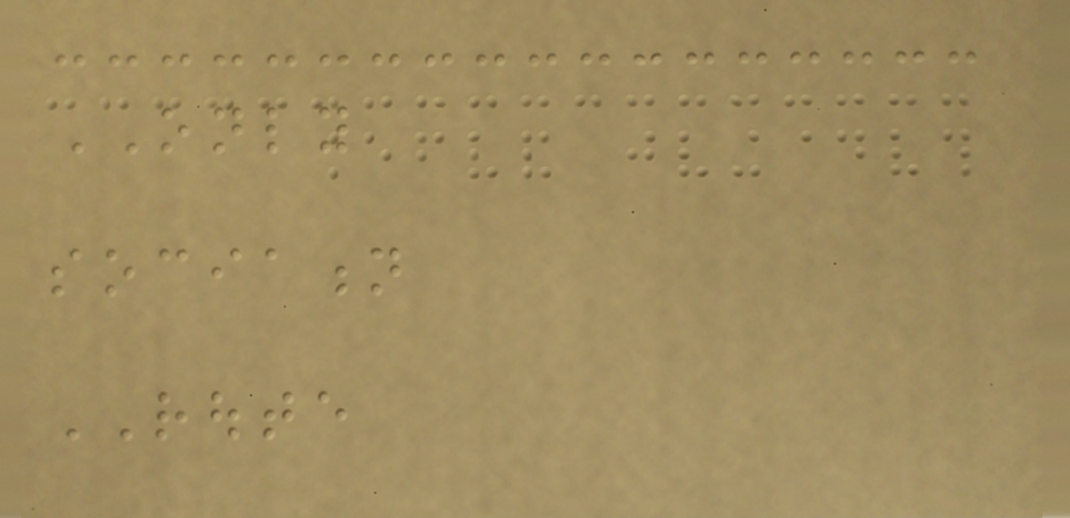ONLY
sociation
ROUTE
